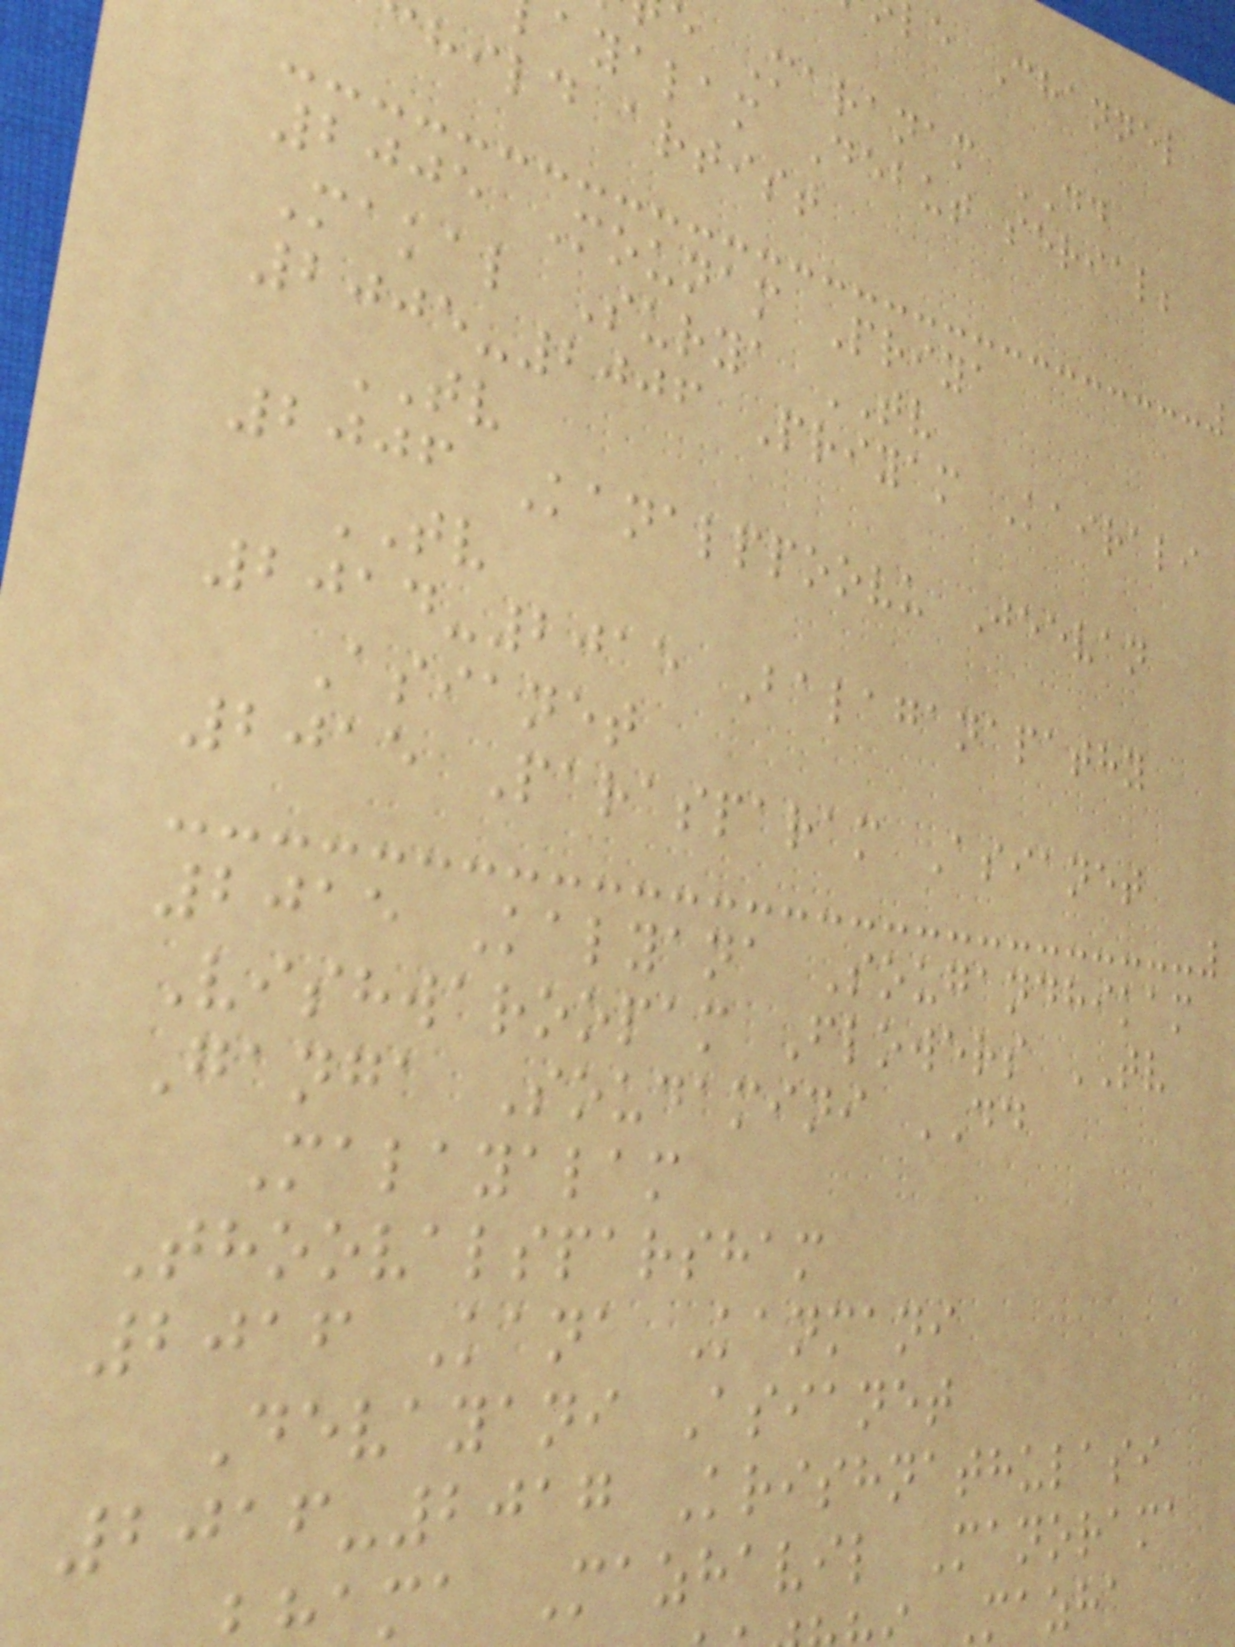le Channel
e Maranam DD
ayalam Debut serial;
hild artist
2005 Mounam Priya
Makal Surya TV
2005-2006 Priyam Kairali
TV
2006 Kanalppoovu Jeevan
TV
2014-2015 Balaganapathy
Asianet
2015 Parasparam Asianet
2015 Kalyana Sougandhikam
Vishwaroopam Flowers TV
Ganga Soudamini DD
Malayalam
Thoovalsparsham
2016 Kana Kanmani
Devayani Asianet
2016-2017 Krishnathulasi
ama Mazhavil Manorama
